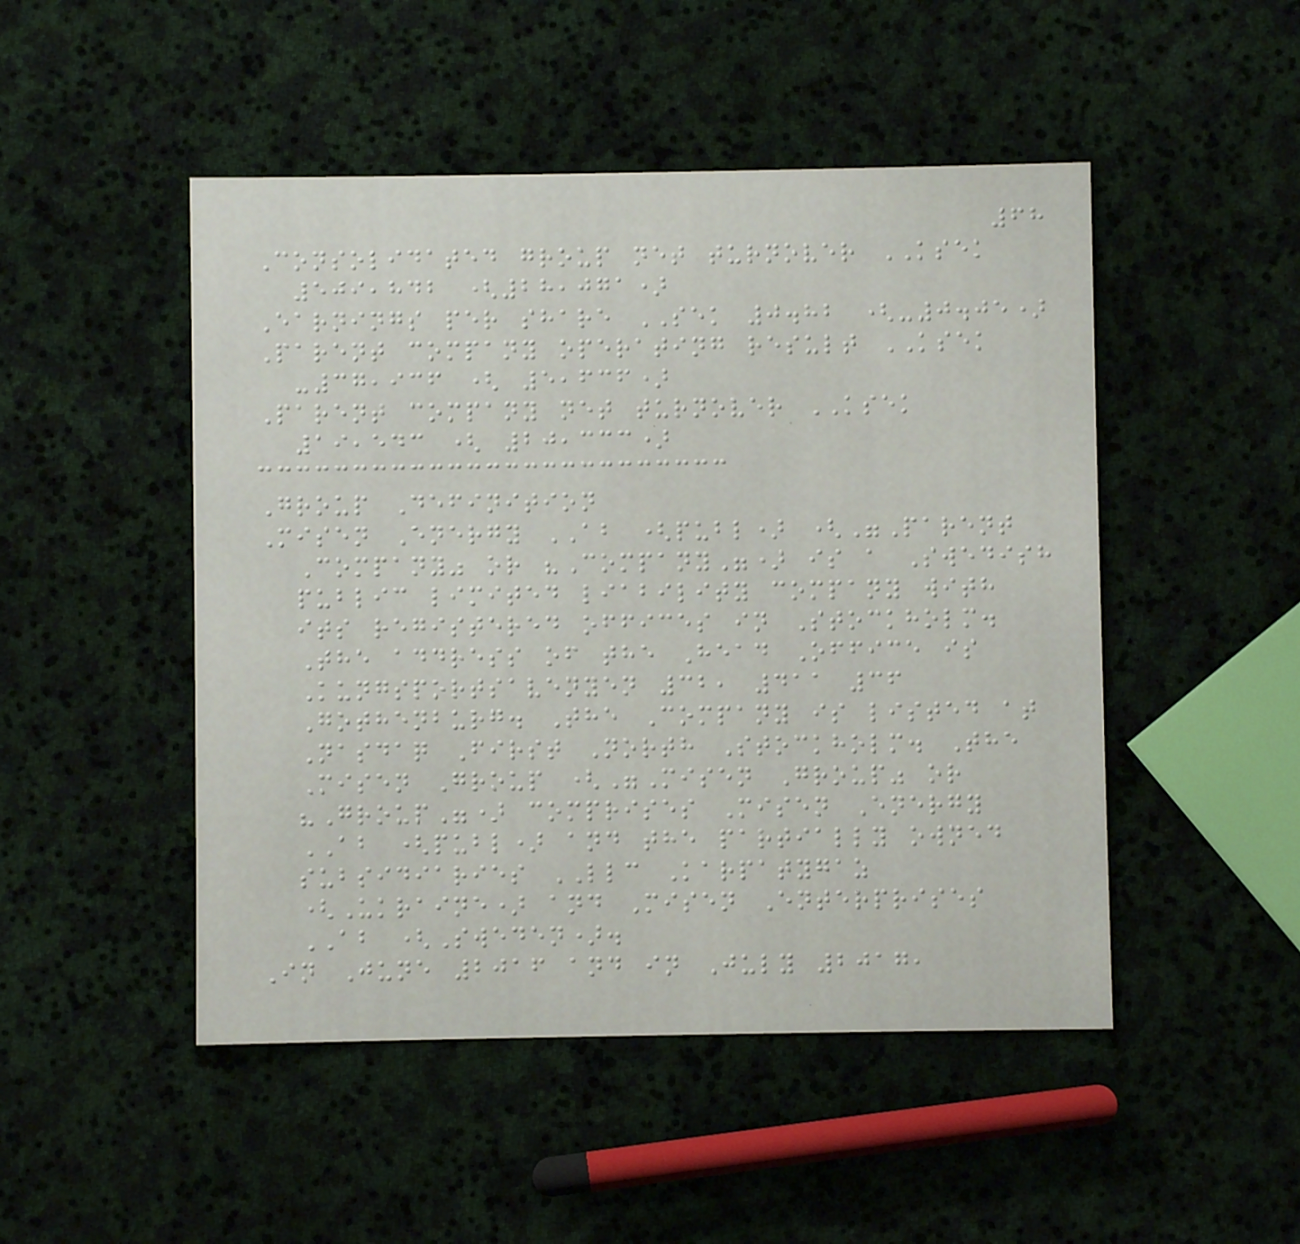68
Consolidated group net turnover KSEK
509,842 (28,071)
Earnings per share SEK 0.82 (-0.05)
Parent company operating result KSEK
-37,936 ( 5,636)
Parent company net turnover KSEK
19,543 ( 20,333)
Group Definition
Misen Energy AB (publ) ("Parent
Company" or "Company") is a Swedish
public limited liability company with
its registered offices in Stockholm.
The address of the Head Office is
Kungsportsavenyen 32, 411 36
Gothenburg. The Company is listed at
Nasdaq First North Stockholm. The
Misen Group ("Misen Group" or
"Group") comprises Misen Energy
AB (publ) and the partially owned
subsidiaries LLC Karpatygaz
(Ukraine) and Misen Enterprises
AB (Sweden).
In June 2016 and in July 2017,
